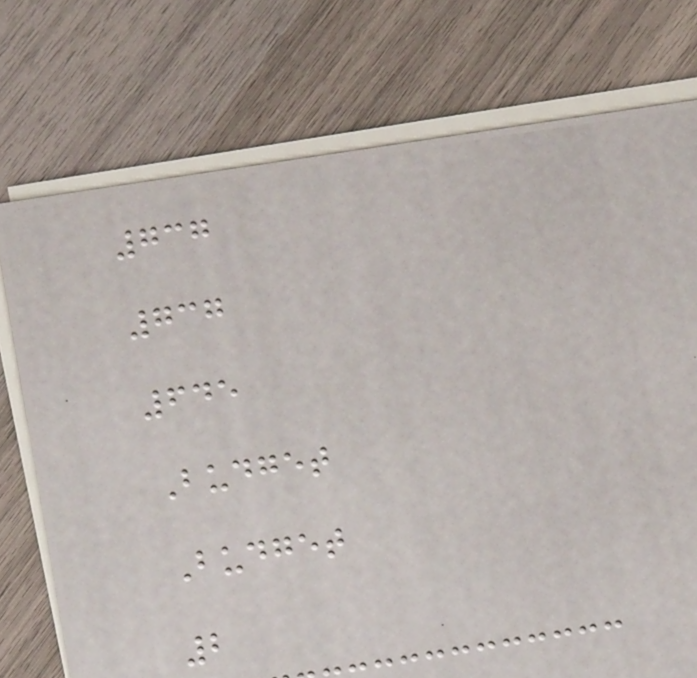737
737
645
Budget
Budget
2
